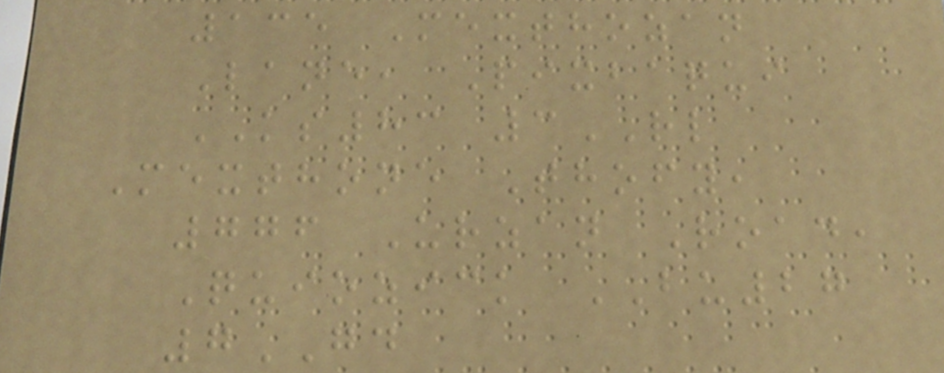135 Mexthozan
Lane, Pixbaqui
KS83 3RL
Mexthone Thofy,
776 Urzan Road,
Quiozick BU27
7GD
